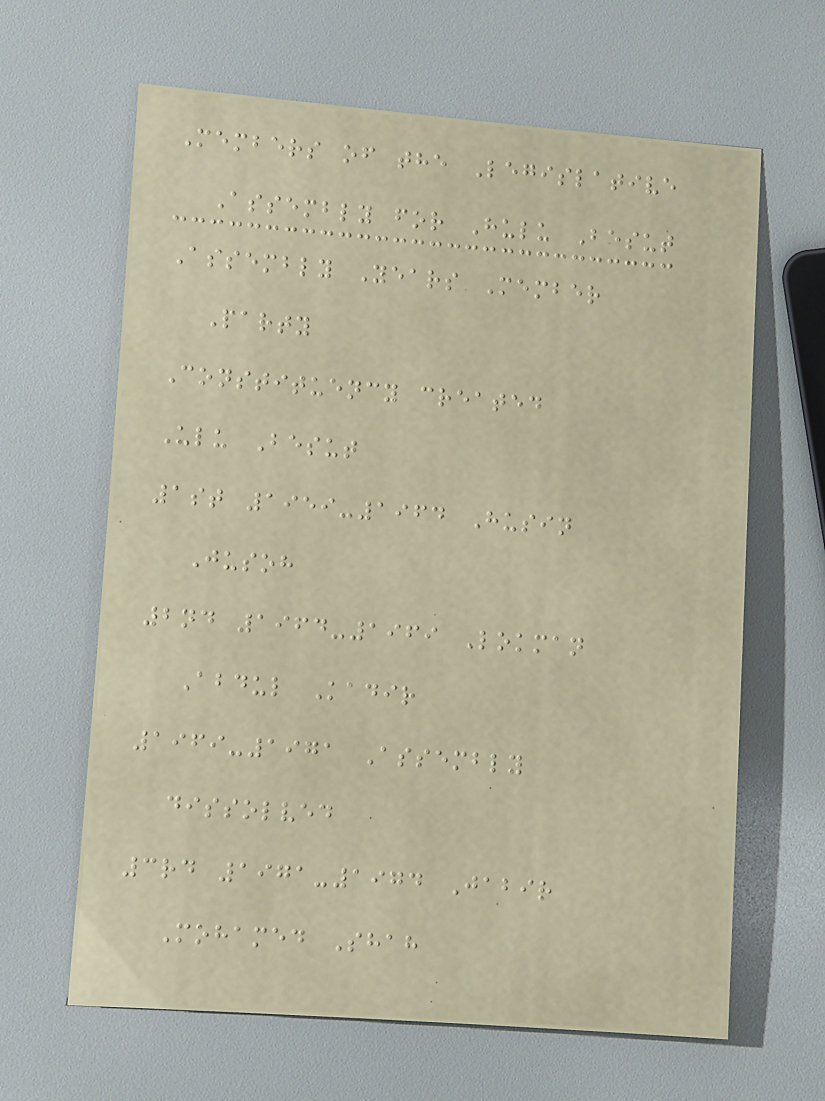Members of the Legislative
Assembly for Hulu Besut
Assembly Years Member
Party
Constituency created
Ulu Besut
1st 1959-1964 Husin
Jusoh
2nd 1964-1969 Lokman
Abdul Kadir
1969-1971 Assembly
dissolved
3rd 1971-1974 Jabir
Mohamed Shah
